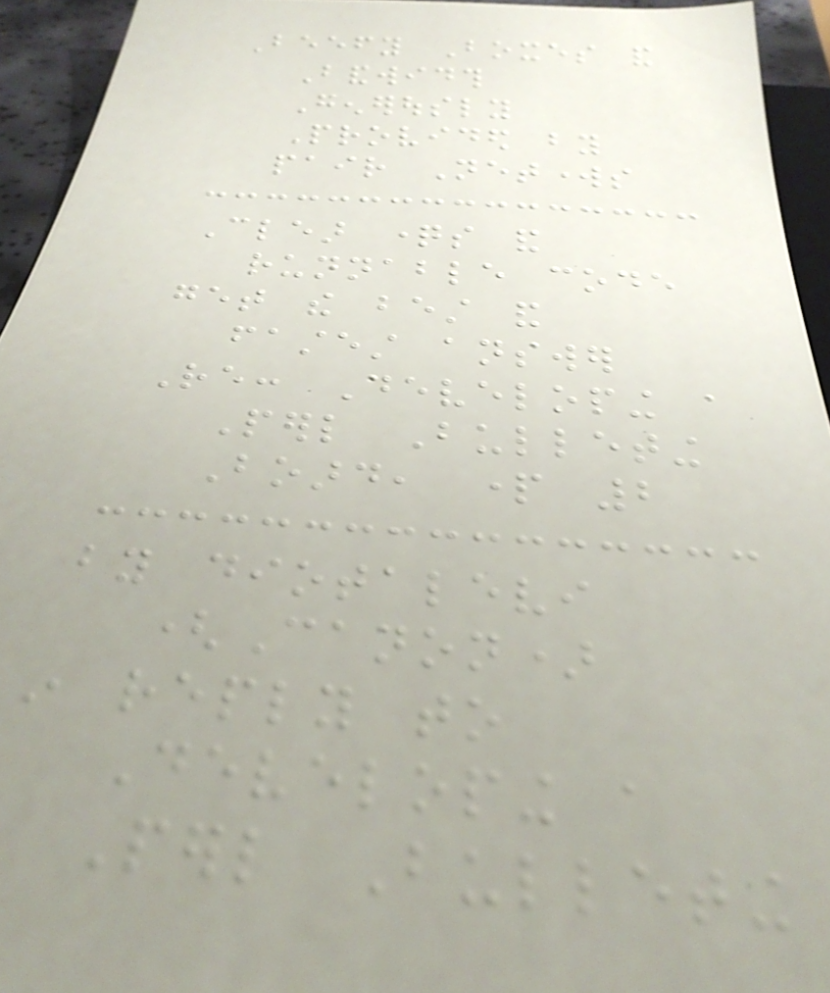Beefy Boxes and
Bandwidth
Generously
Provided by
pair Networks
Clear questions and
runnable code
get the best and
fastest answer
Re: Developing a
Perl Bulleting
Board, part 2
by diotalevi
(Canon)
in reply to
Developing a
Perl Bulleting
